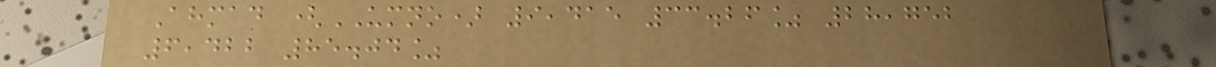Ahmad (UMNO) 9,415 33.26% 28,752
6,422 85.04%
